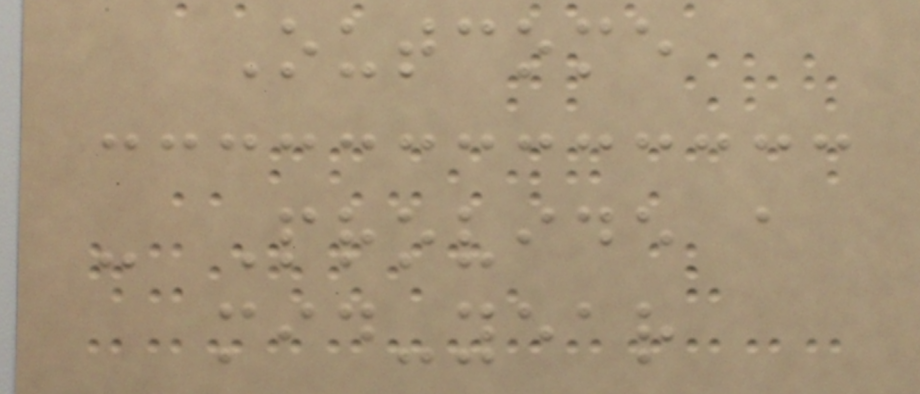Outcome
- Provide a
mid-year
